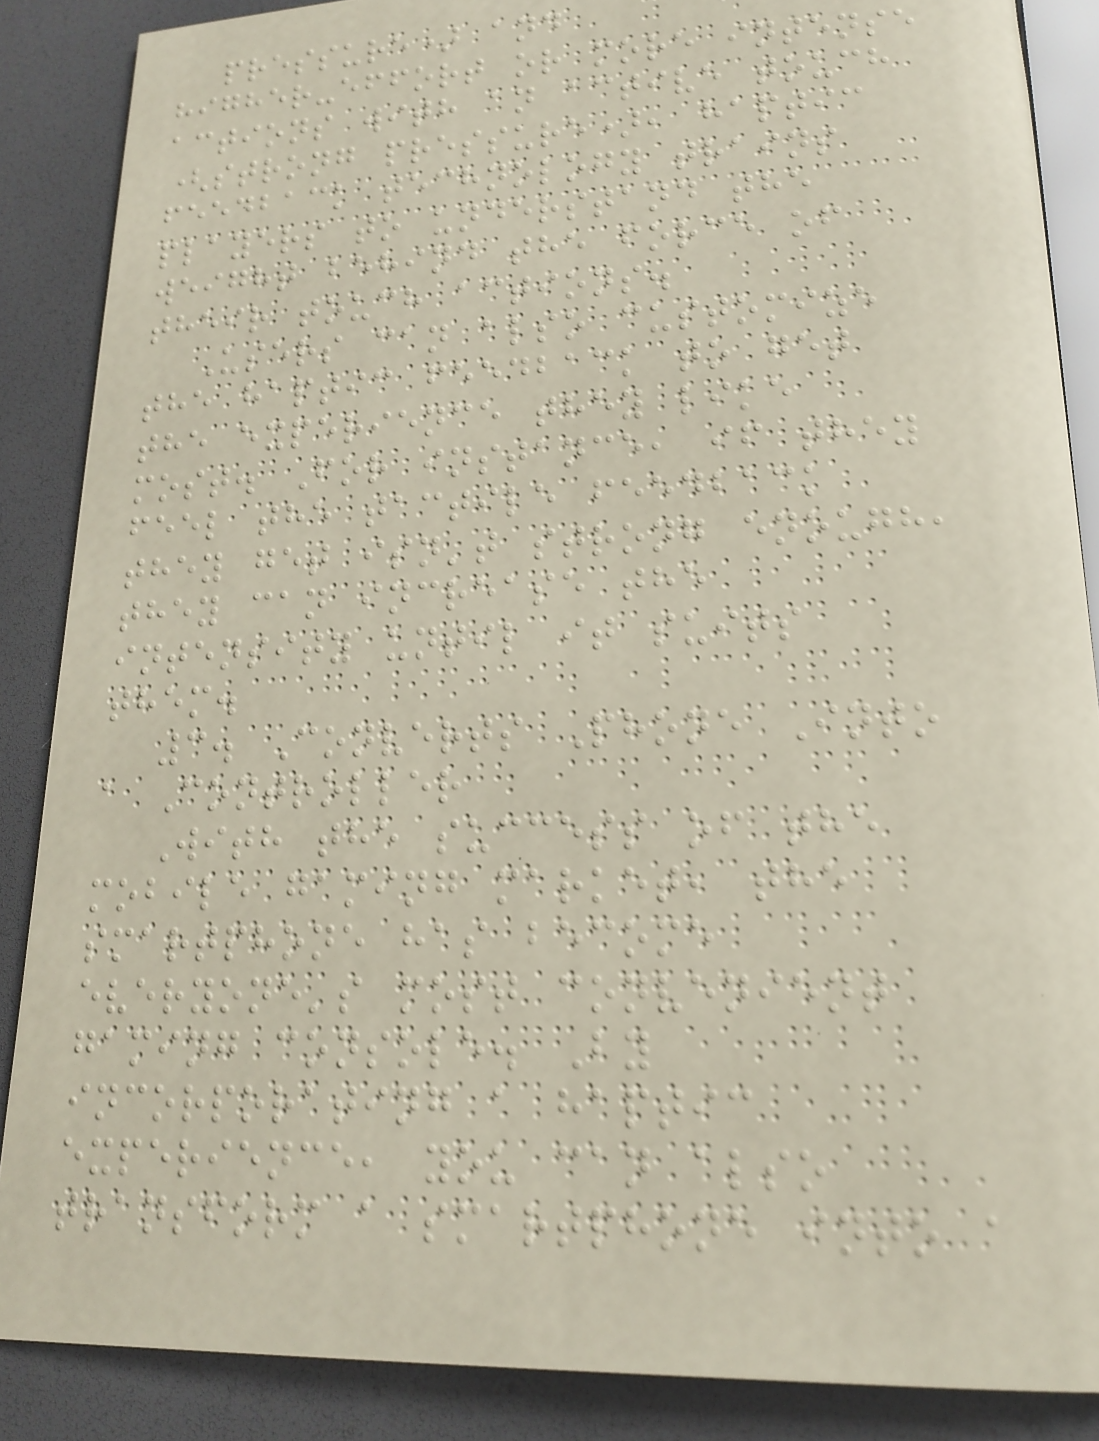pressure) and
higher-effort or more intense
actions with an active touch
(strong pressure), haptic
feedback technology trains
players to understand the
weight behind the force of
their touch actions.
Users can also customize
the haptic feedback to get
the experience they like
most. For instance, if they
feel the tactile feedback
they get isn't strong enough,
they can increase the
intensity until it suits
them.
3. Converts Phone Into
a Controller
With the success of the
mobile gaming market, the
smartphone has become
everyone's most convenient
gaming console. By
incorporating a haptic
experience, you can also
transform a smartphone into a
